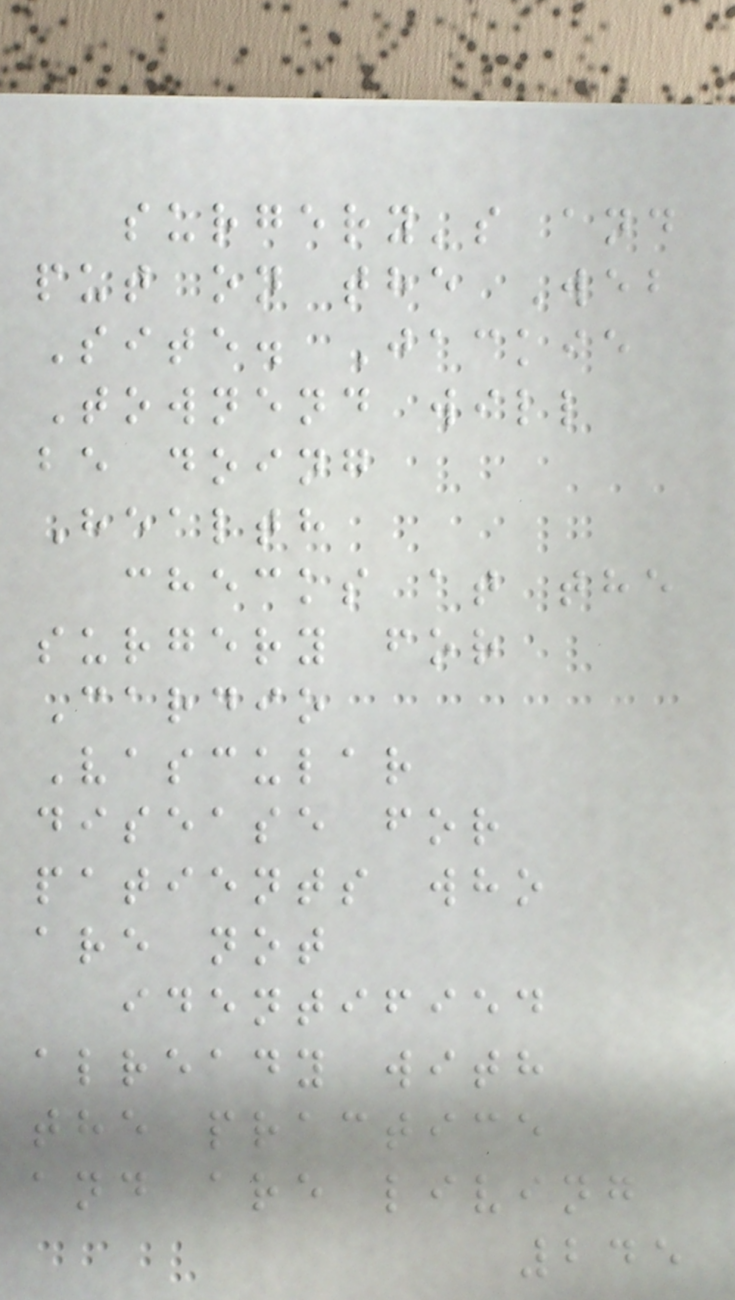surgery's and
put on the Web
Site. Jackie
Townend will
be doing
Health
checks at the
surgery for
Cardio
Vascular
disease for
patients who
are not
identified
already with
the practice
and are living
245
